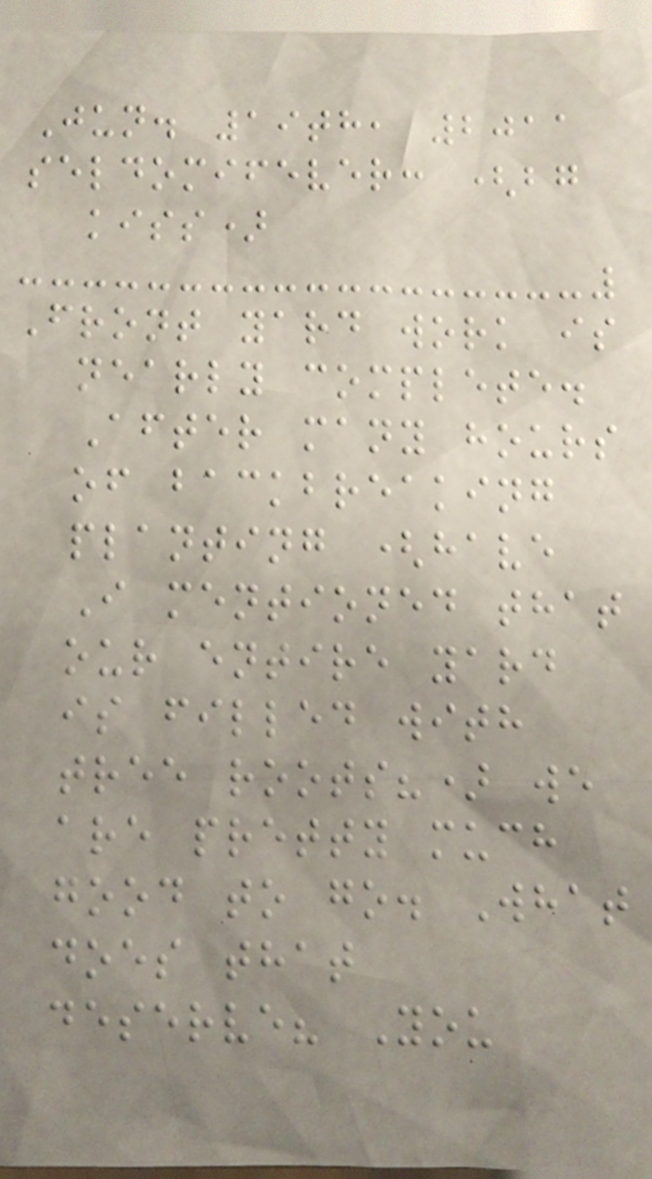Jun. 19th, 2011
seldomifever: (bg
kiss)
Front yard work is
nearly complete.
After many hours
of backbreaking
planting (have
I mentioned that
our entire yard
is filled with
tree roots?) we
are pretty much
good to go. What
does that
deserve? You
